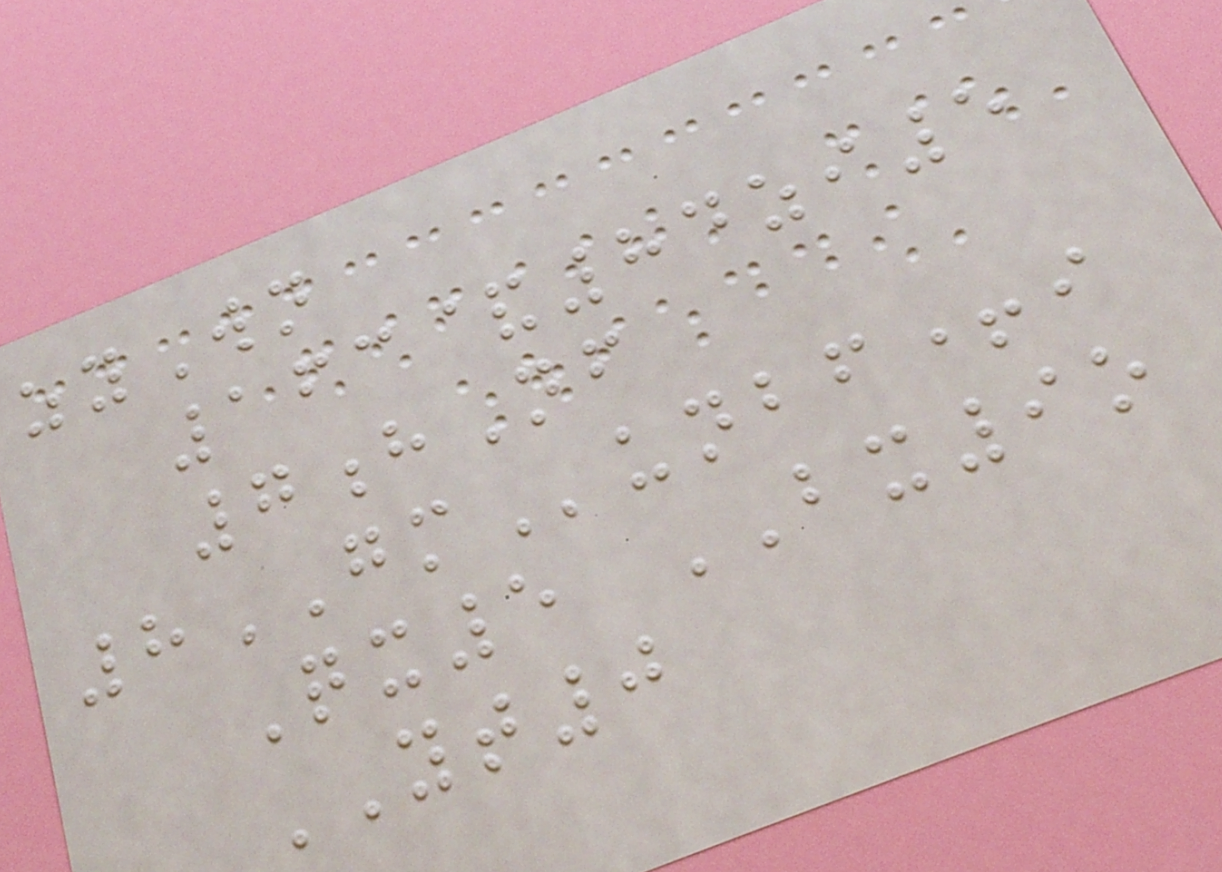zyWn
163&84zi5
7hNf
8GMunbf+i
Qx5 BX9o
YT0
